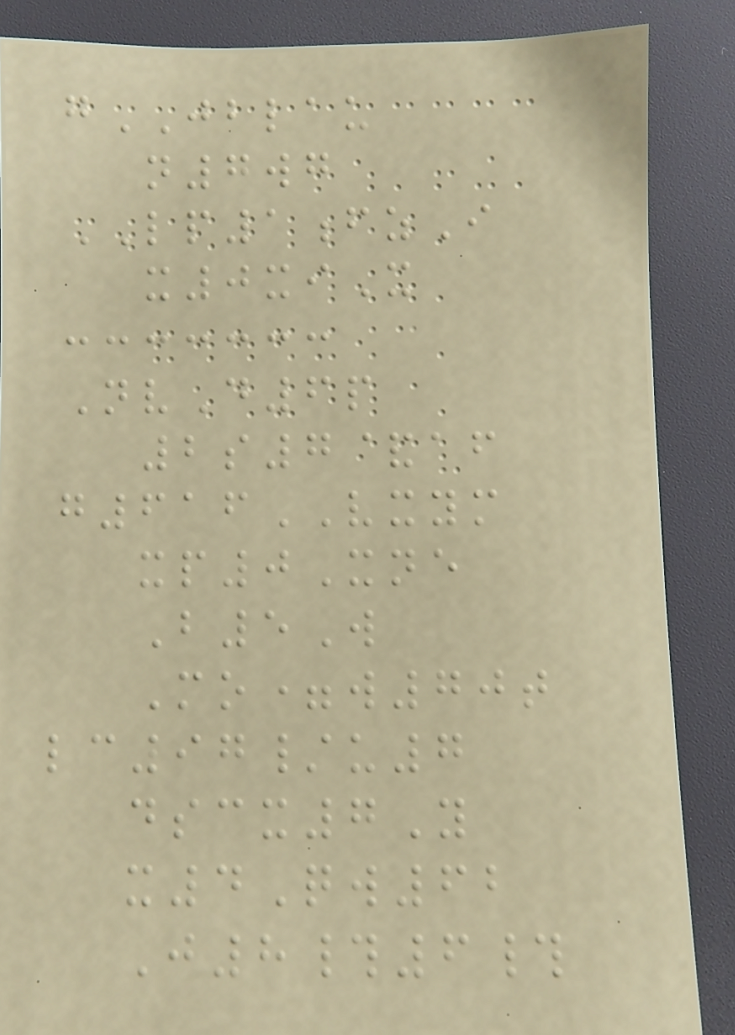gJBLAU
n7wg
LP1fzI
x0xiX
NvD6p
2s7&af
g616VXYM
xp0Xne
B5W
Mo=w70t
lc97/u7
dscx7Y
x4Qw62
J8#6#
